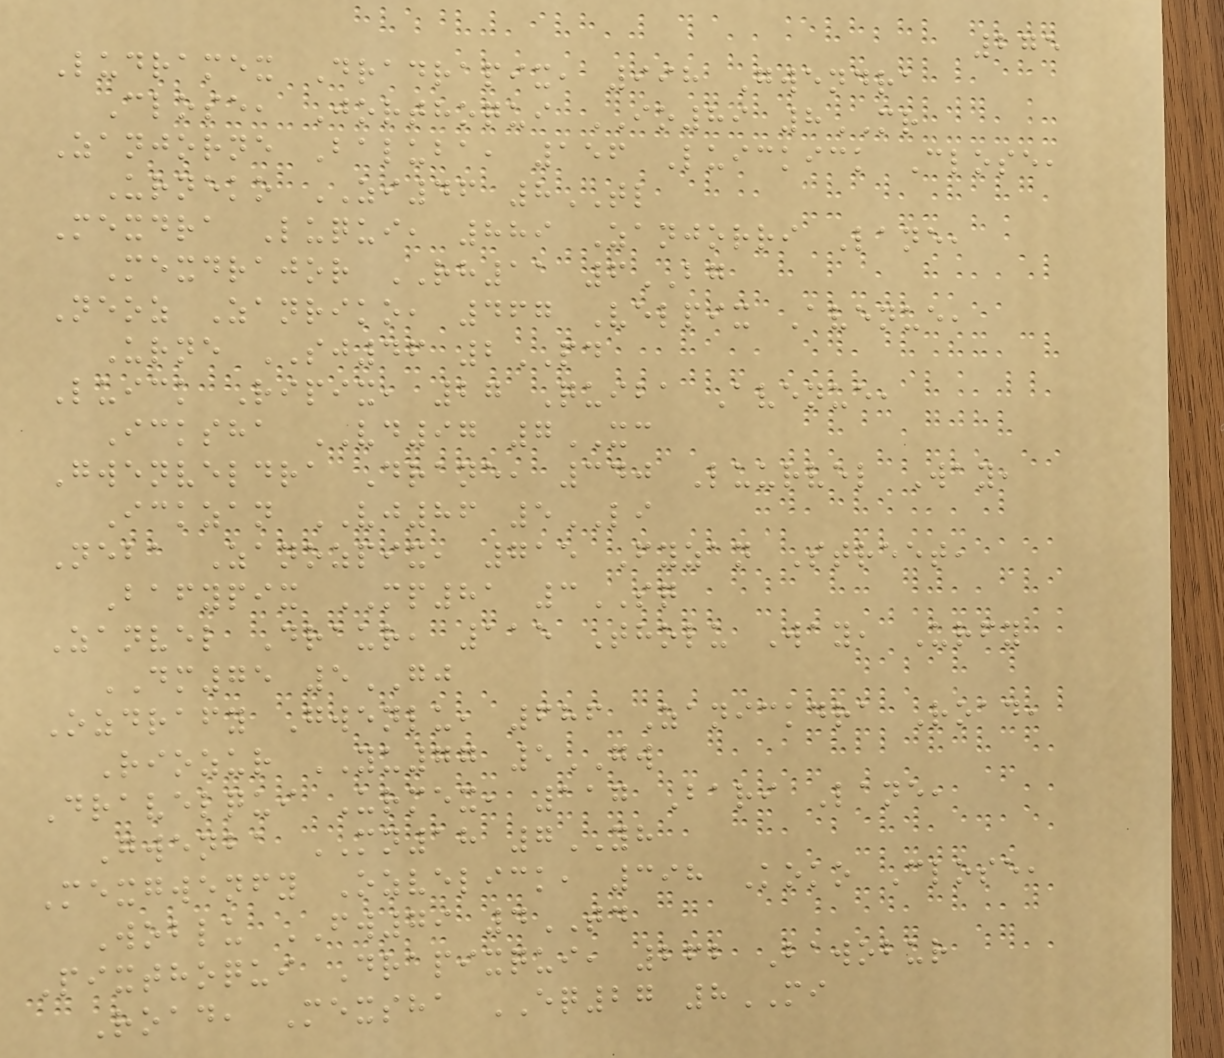275
Ludramex Dradrapix, 998 Gwendra
Close, Jorthoqui IO89 8MR
Zanjorne Baluba, 156 Luickick Close,
Urneko ZI46 8TL
Mexdra Luqui, 889 Zanjorri Lane,
Mexdrajor RH11 6BG
Neoz Zanriko, 467 Velpix Avenue,
Urne SJ46 2PD
Luick Ripix, 27 Quiba Avenue,
Icksha VD97 7XC
Gwenveldra Drane, 340 Luurvel Way,
Ickzan VJ86 5LI
Neba Zanozpix, 715 Fyzan Street,
Bafypix MP81 3SQ
Zanvel Draur, 115 Tholu Way, Urfy
DM75 5GJ
Ozdrafy Gwenlu, 686 Zanickdra Road,
Riozur YU77 5GW
Dravelqui Urmex, 117 Bari Lane,
Gwenba MN18 7YH
Mexgwenfy Ozvelick, 398 Koko Close,
Woblu FW79 4TD
Pixthoqui Drapixqui, 262 Bawobur
Road, Mexsha EQ27 8MI
